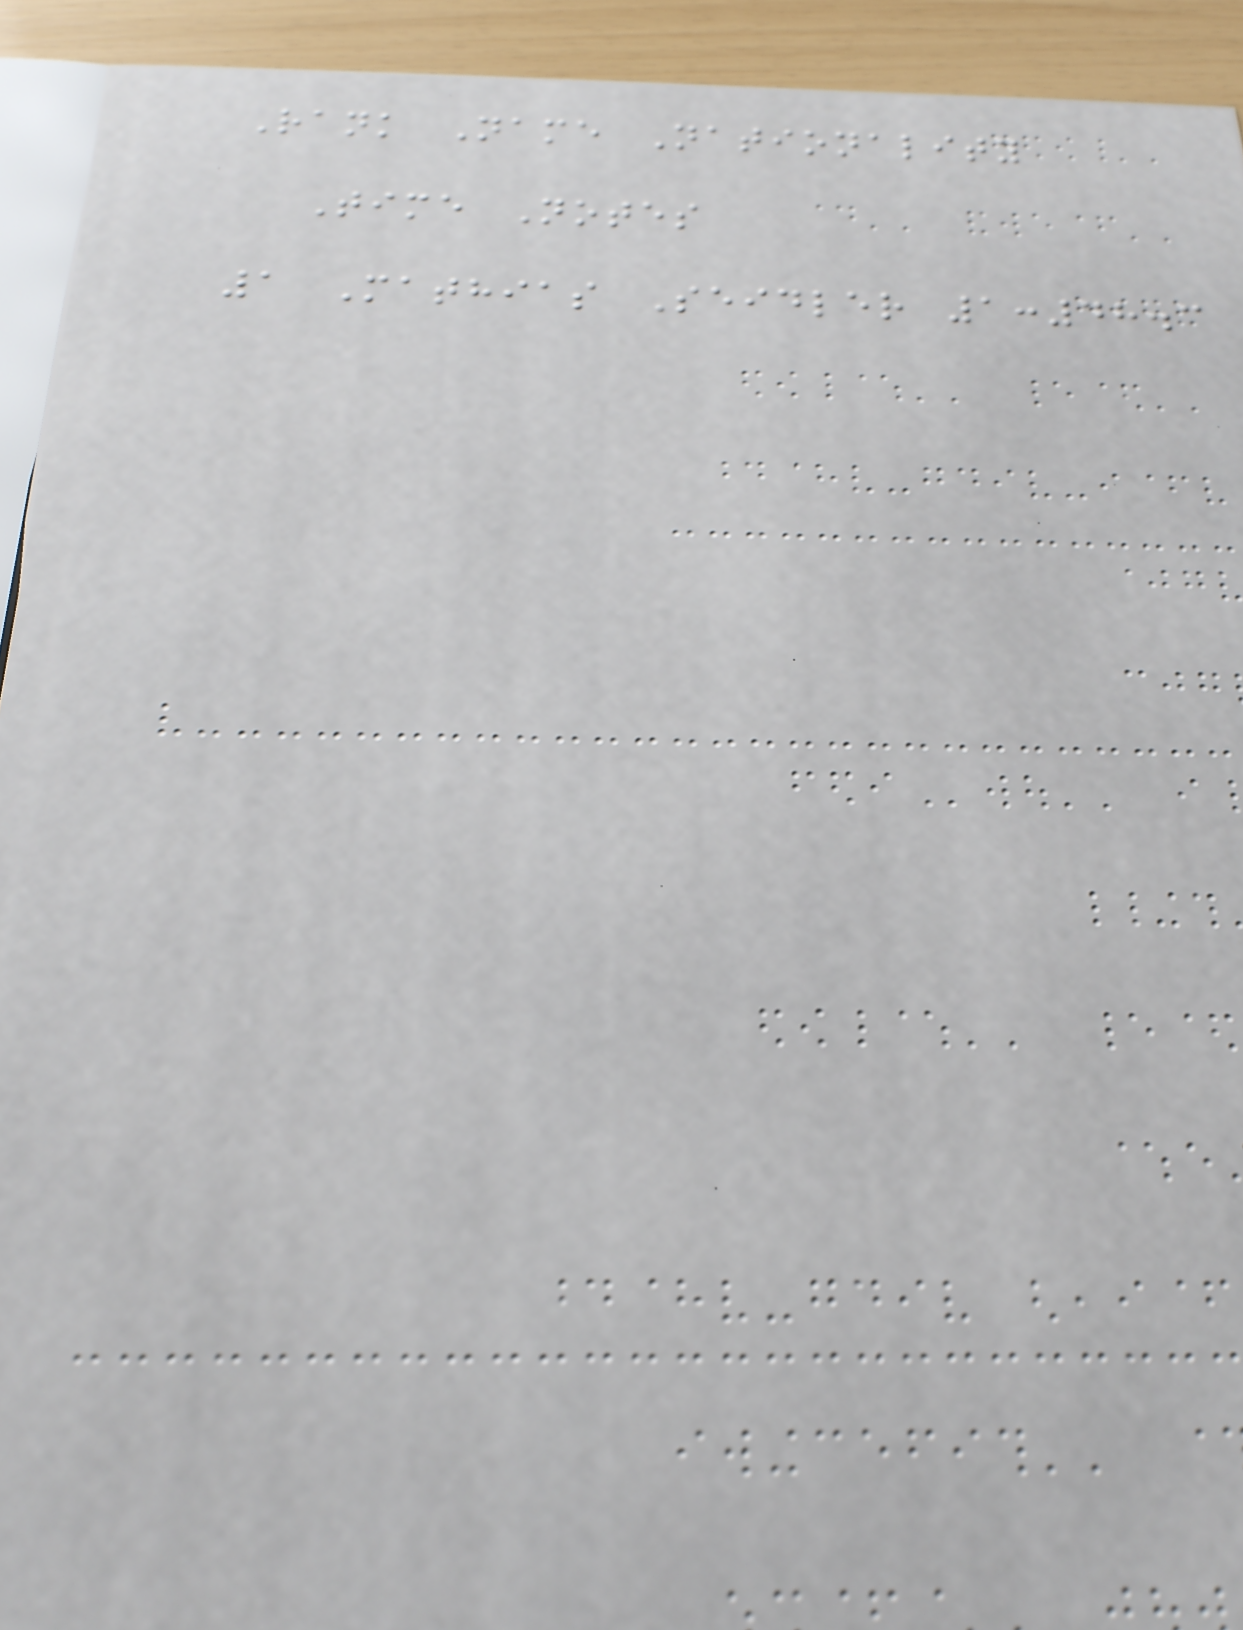Rank Name Nationality
Time Notes
1 Mathias Seidler 1:48.3
